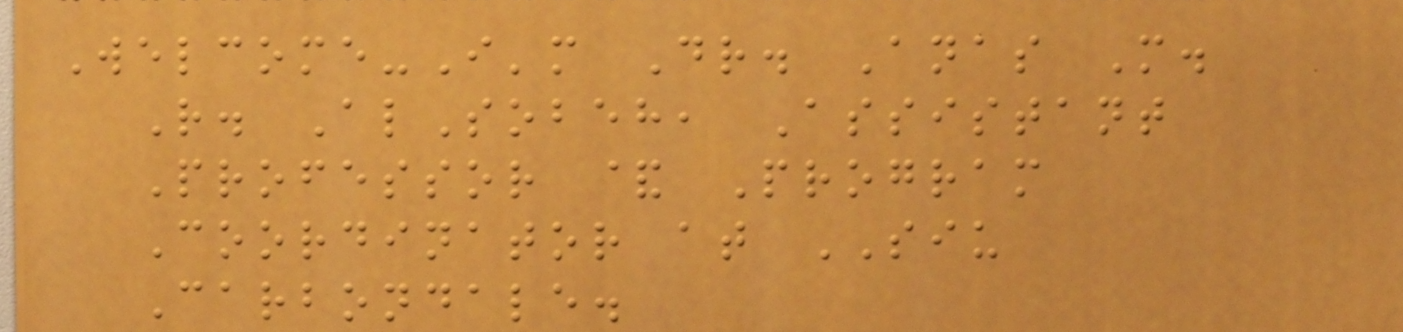Welcome-I'm Dr. Anas M.
R. AlSobeh, Assistant
Professor & Program
Coordinator at SIU
Carbondale.
